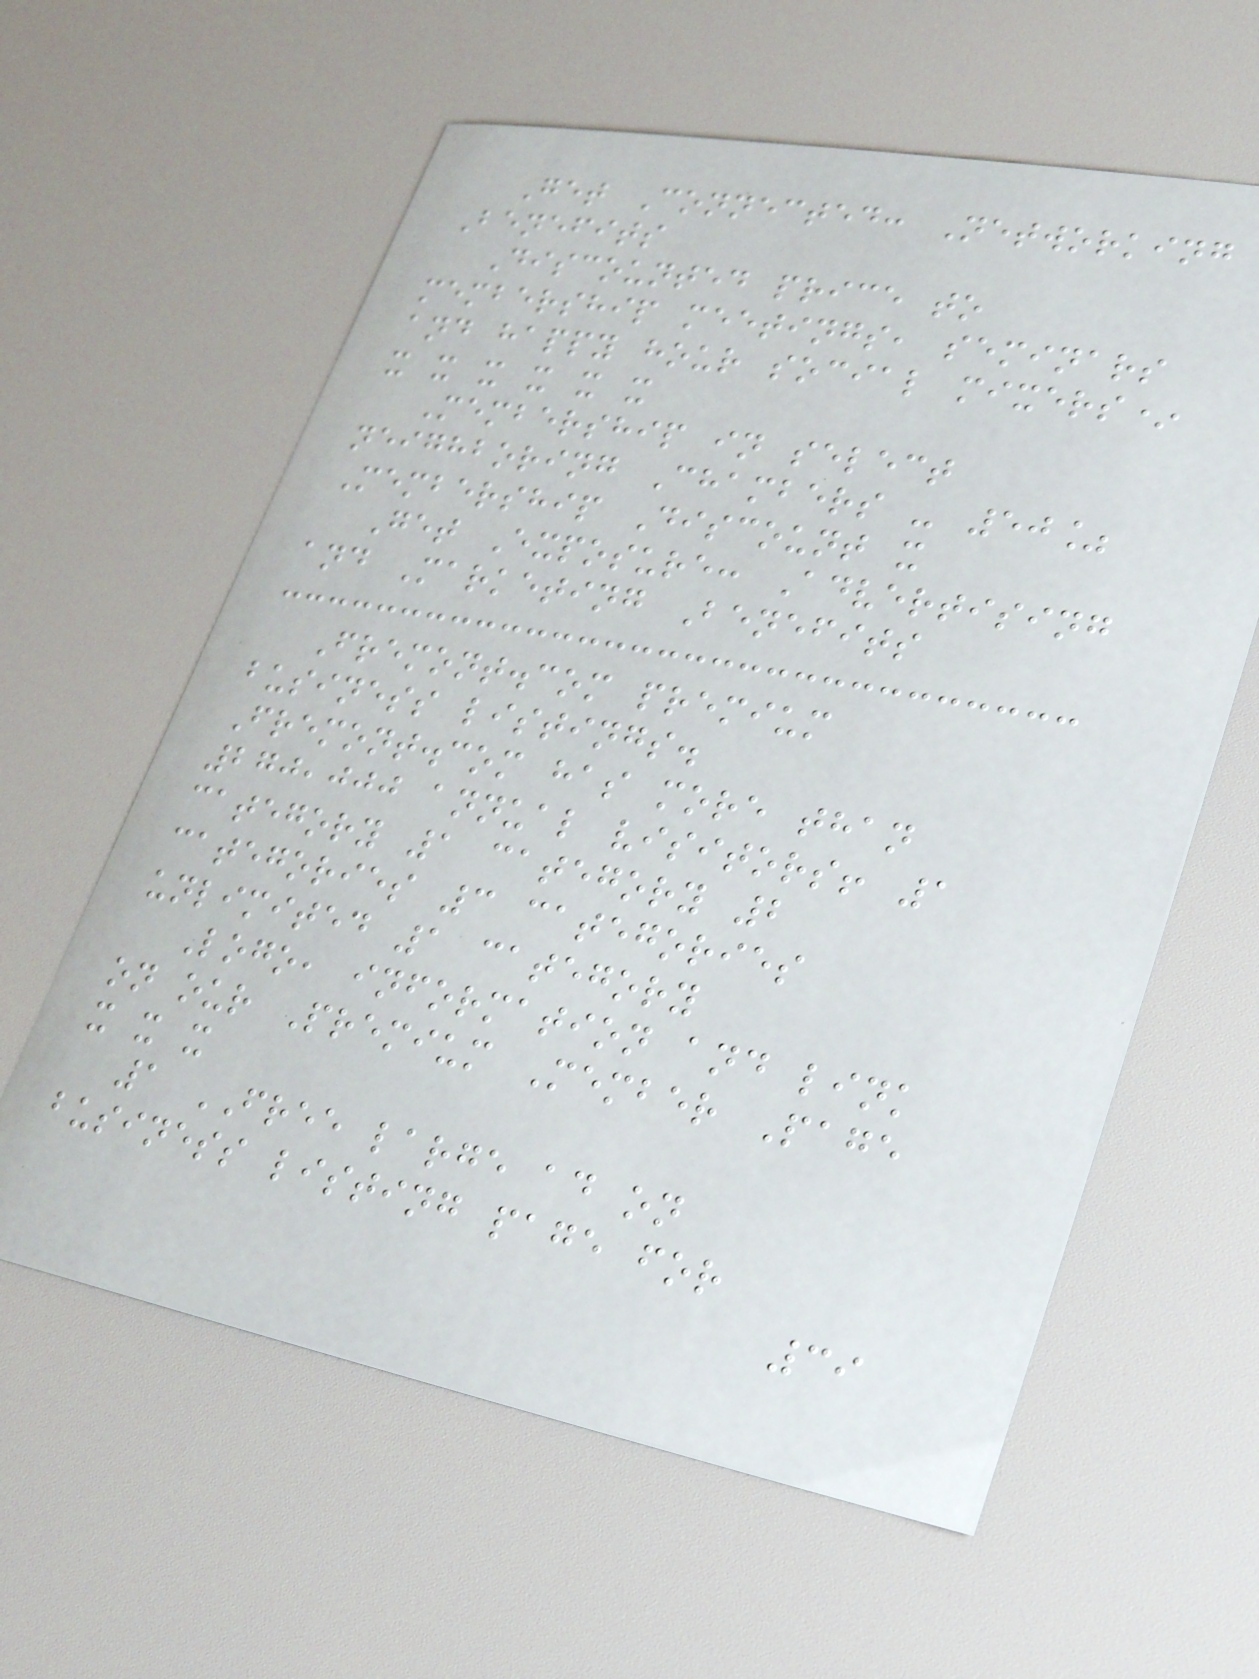Get Connected: Networking
Benefits
Discounted price to
membership meetings, seminars
and happy hour social mixers*
x x x x x x
Membership in select
neighboring Chambers - 50%
Membership Discount x
Get Exposure: Advertising
and Marketing Benefits
Fremont.com premium
business listings.
Fremont.com has more than
270,000 annual visitors! 1
category 1 category 2
categories 3 categories
unlimited 1 category
Logo, information and link
on our Premium Member Page
x x x
1 FREE large ad on
business listing page for
39
